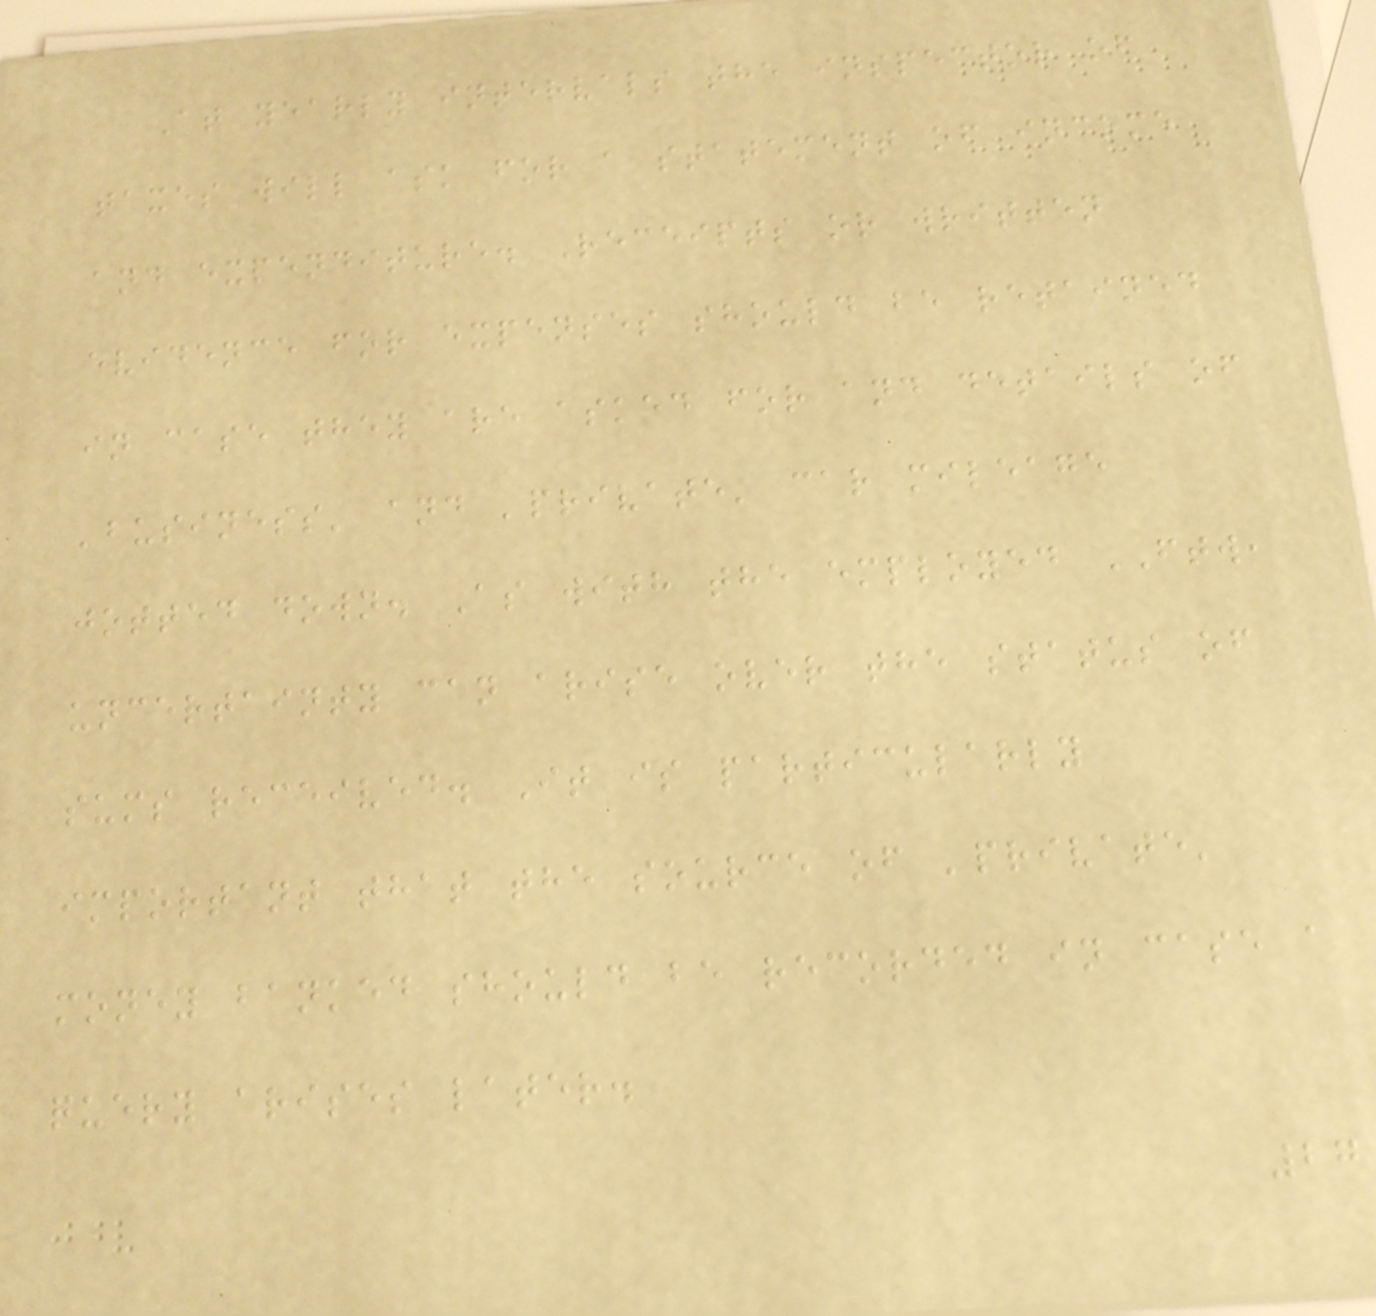At yearly intervals the inspector of
taxes will ask for a statement of income
and expenditure. Receipts or written
evidence for expenses should be retained
in case they are asked for and details of
'business' and 'private' car mileage
jotted down. As with the employed FTW,
uncertainty can arise over the status of
sums received. It is particularly
important that the source of 'private'
money banked should be recorded in case a
query arises later.
27
